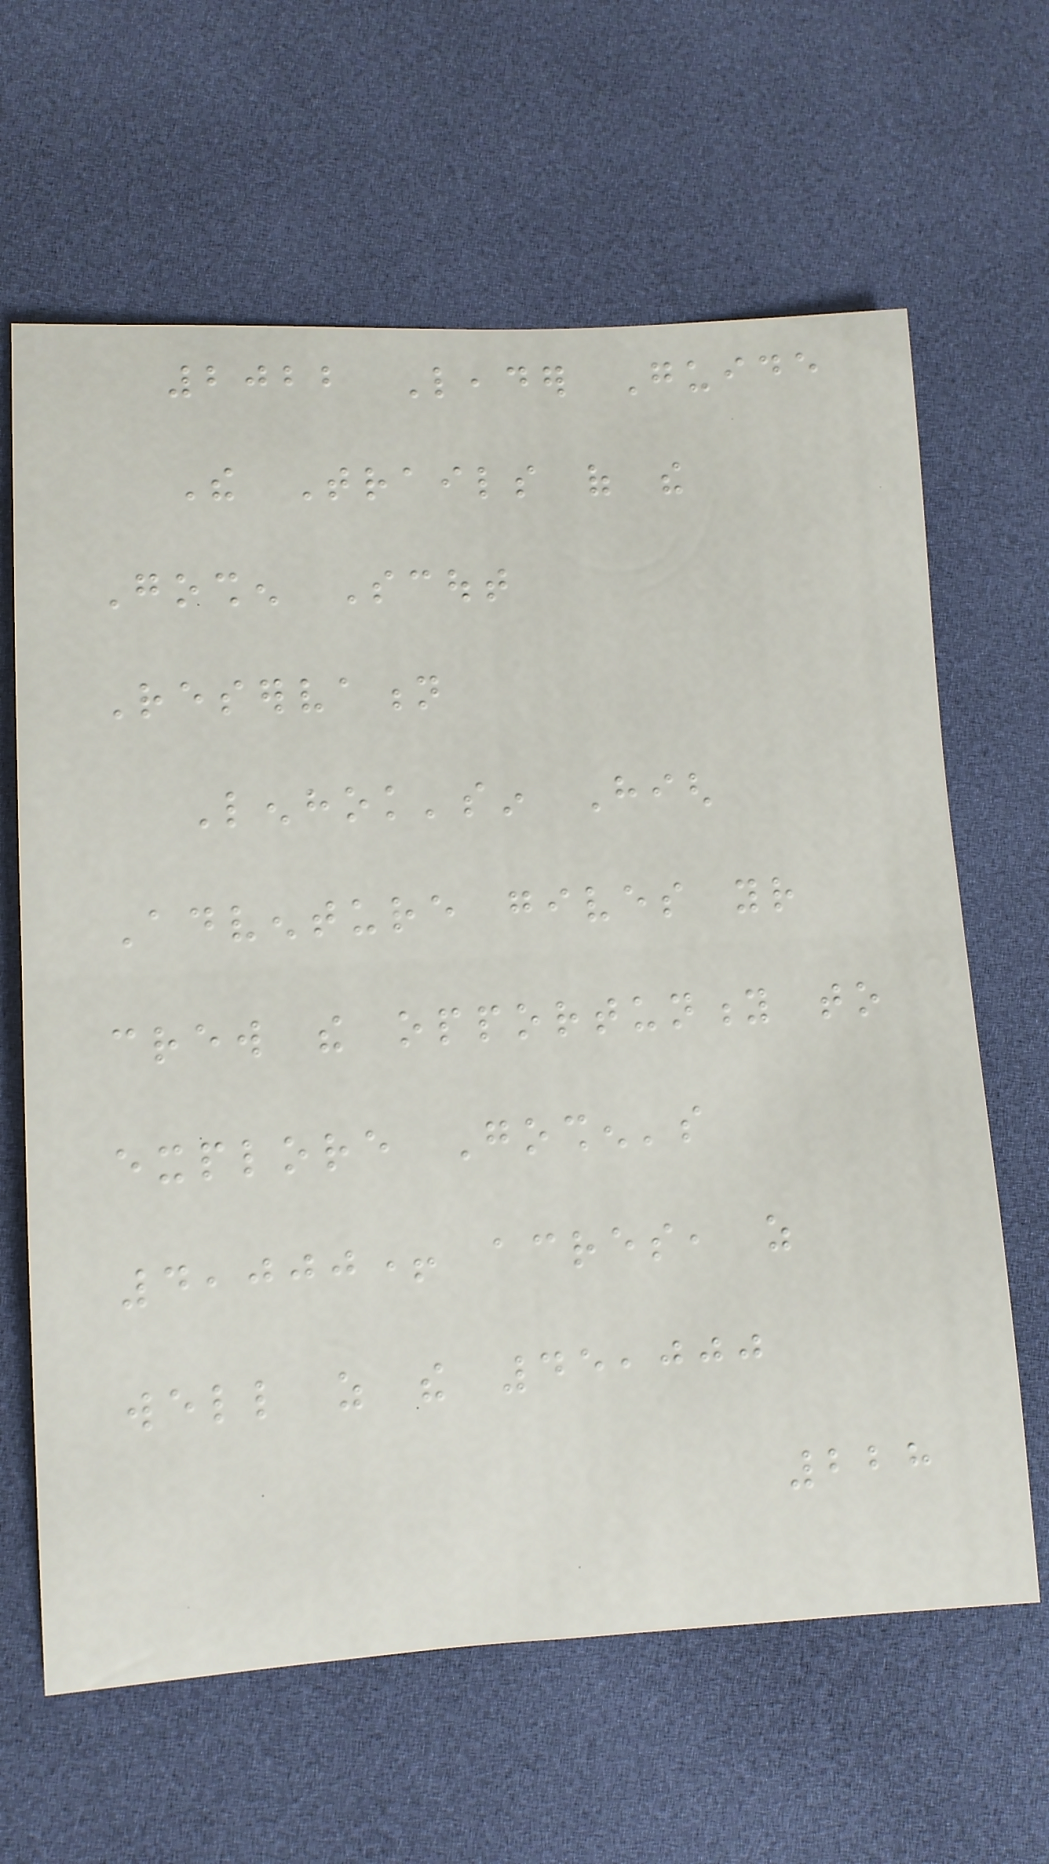2022 Leader Guide
The Trails of the
Goshen Scout
Reservation
Lenhok'sin High
Adventure gives your
crew the opportunity to
explore Goshen's
4,000+ acres, as
well as the 45,000
228
